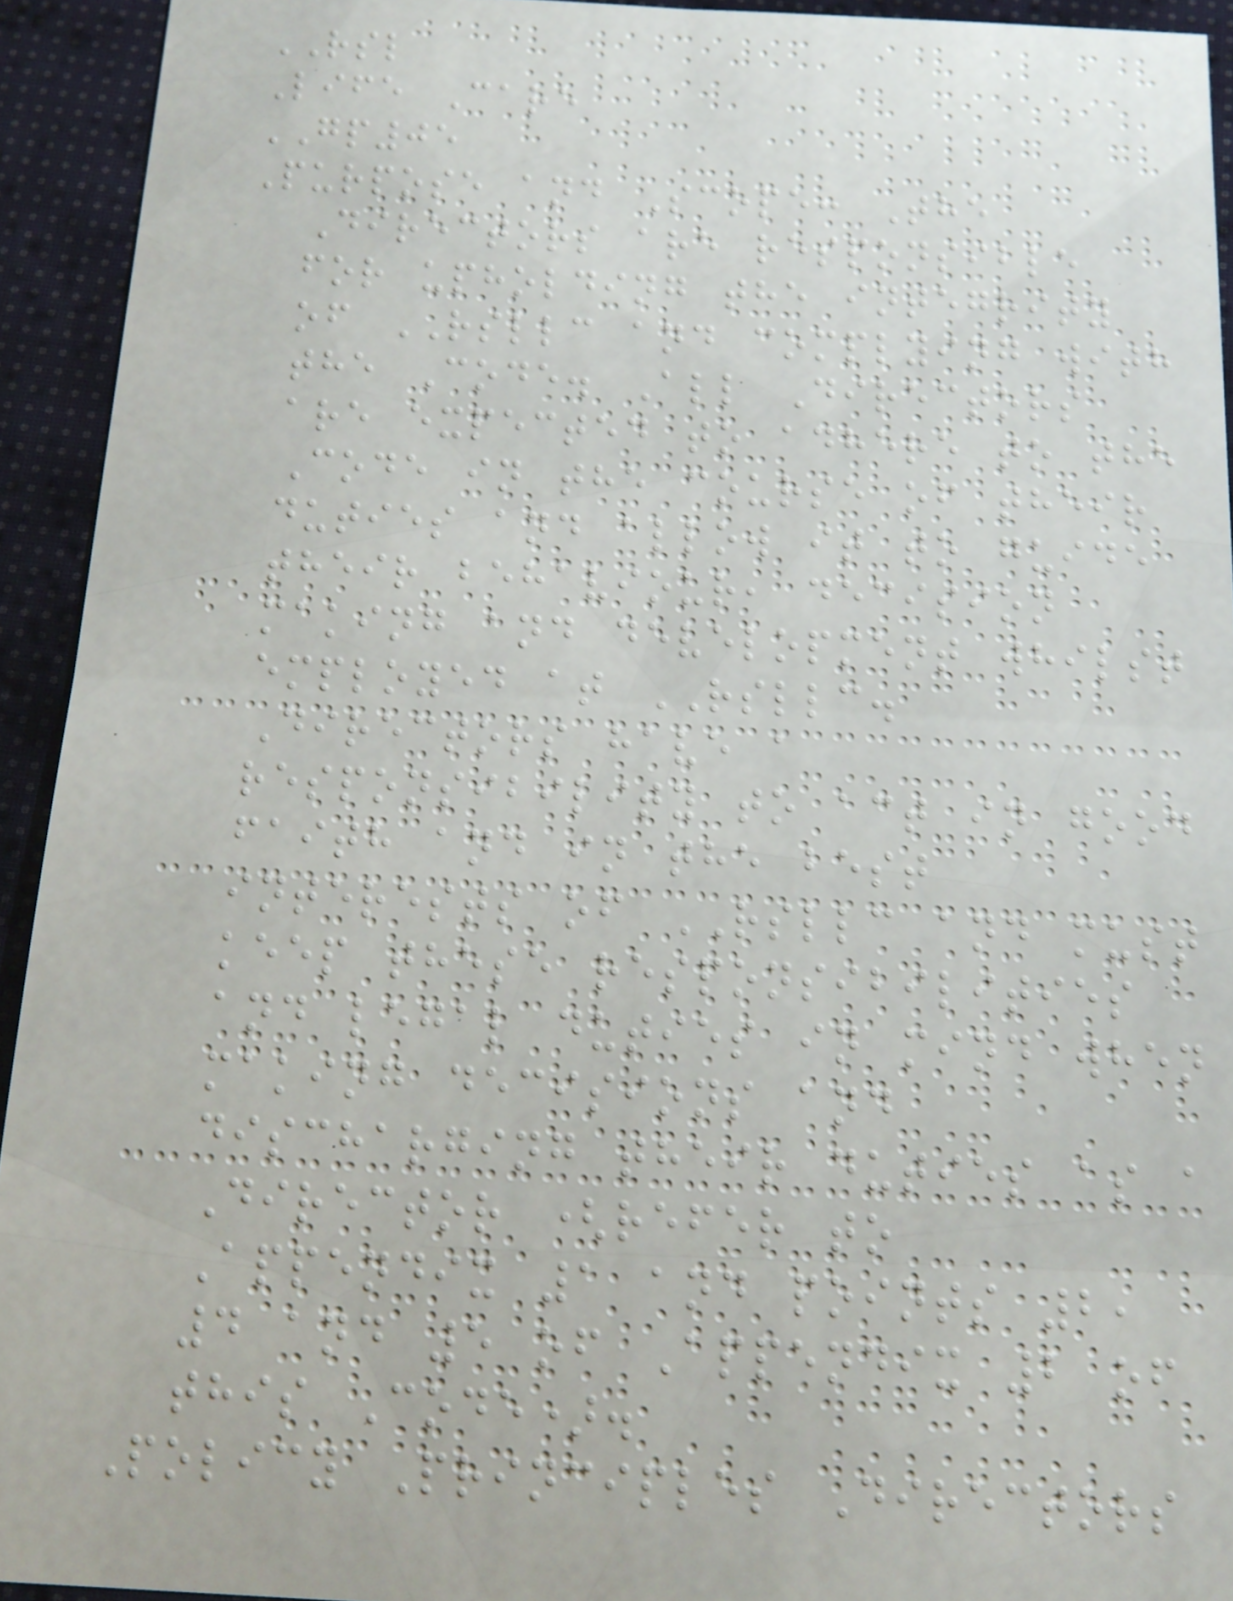RSL
Life Care
GP05
Purpose and Scope: The
Directors are responsible
for upholding the integrity
of RSLLC and complying with
the Code. All Directors
are expected to adhere to the
Code in the course of their
duties and allow it to guide
their behaviour, decision
making and development whilst
employed at RSLLC.
Directors have a
responsibility to act in good
faith and in the best
interests of RSLLC and must
keep these responsibilities
and legal duties in mind when
making decisions and
discharging their duties as a
Director (refer to
Appendix 1 and points 2,
4 and 5 of Appendix 2 of
this Code).
Policy Principles Directors
